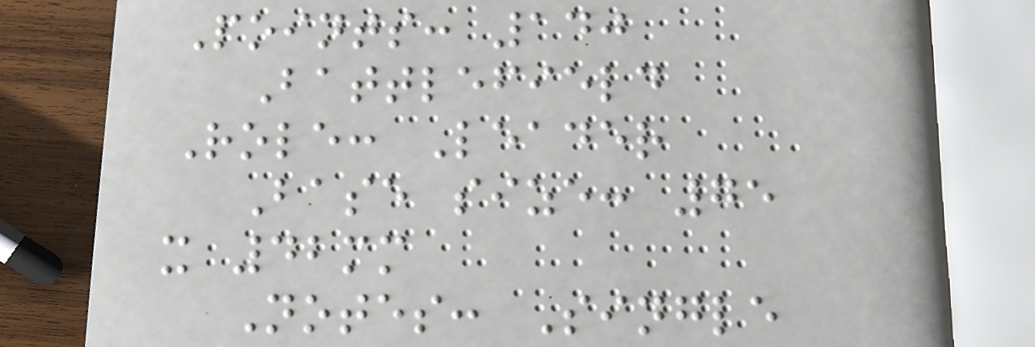Points: 140
Battlefield
Role: Leader
Base size: 75
x 42mm
Notes: Single
